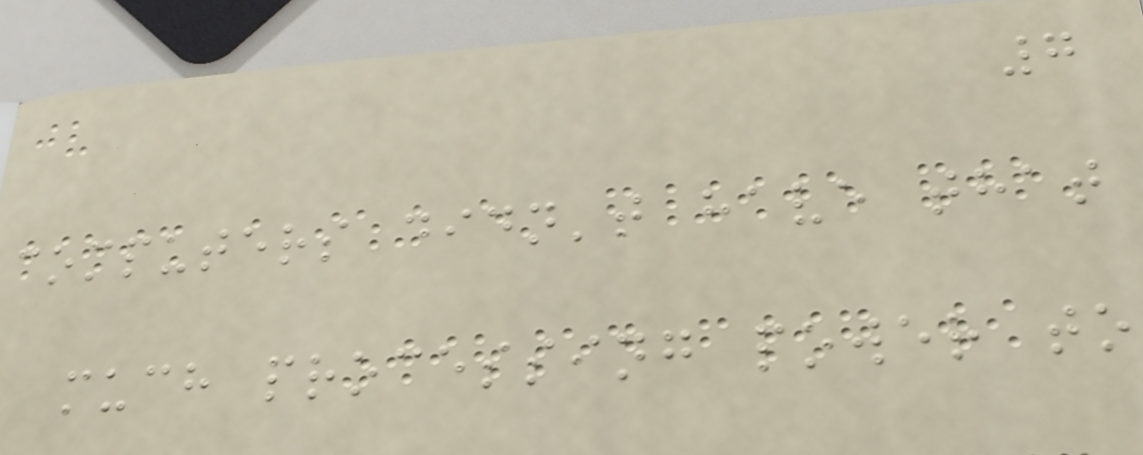7
computers didn't have that
much processing power to
